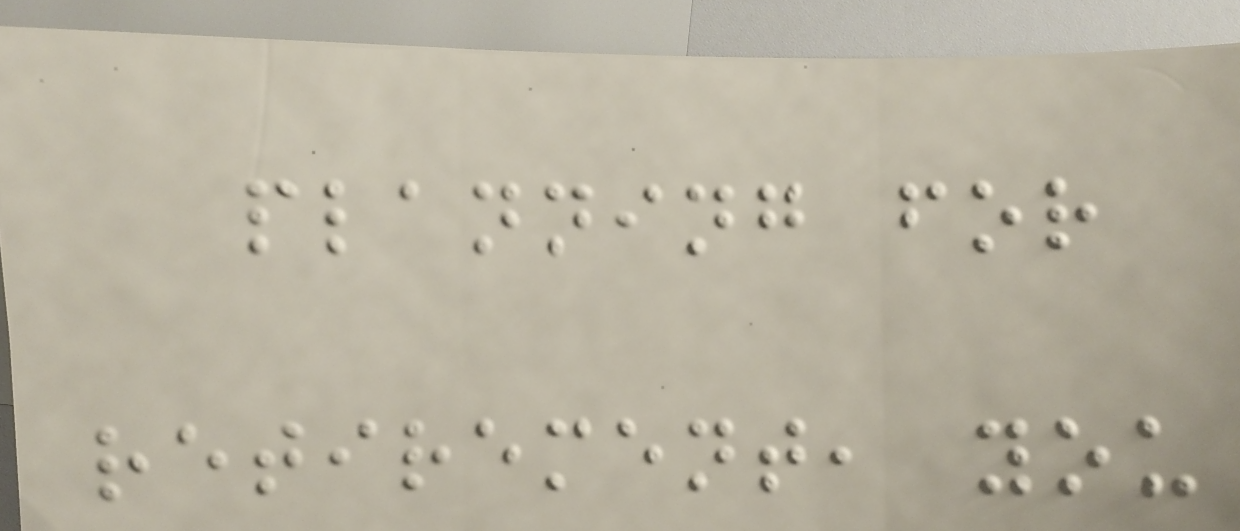planning for
retirement, you
